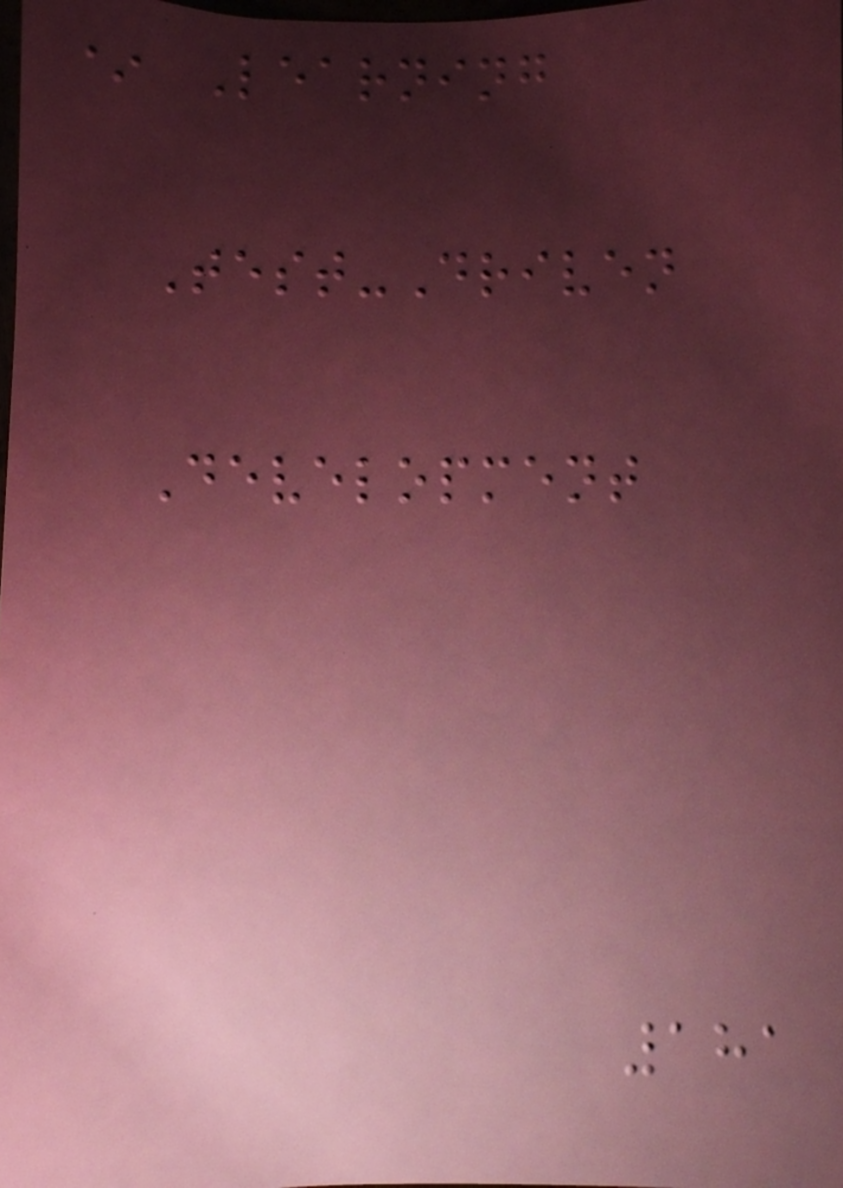* Learning
Test-Driven
Development
181
